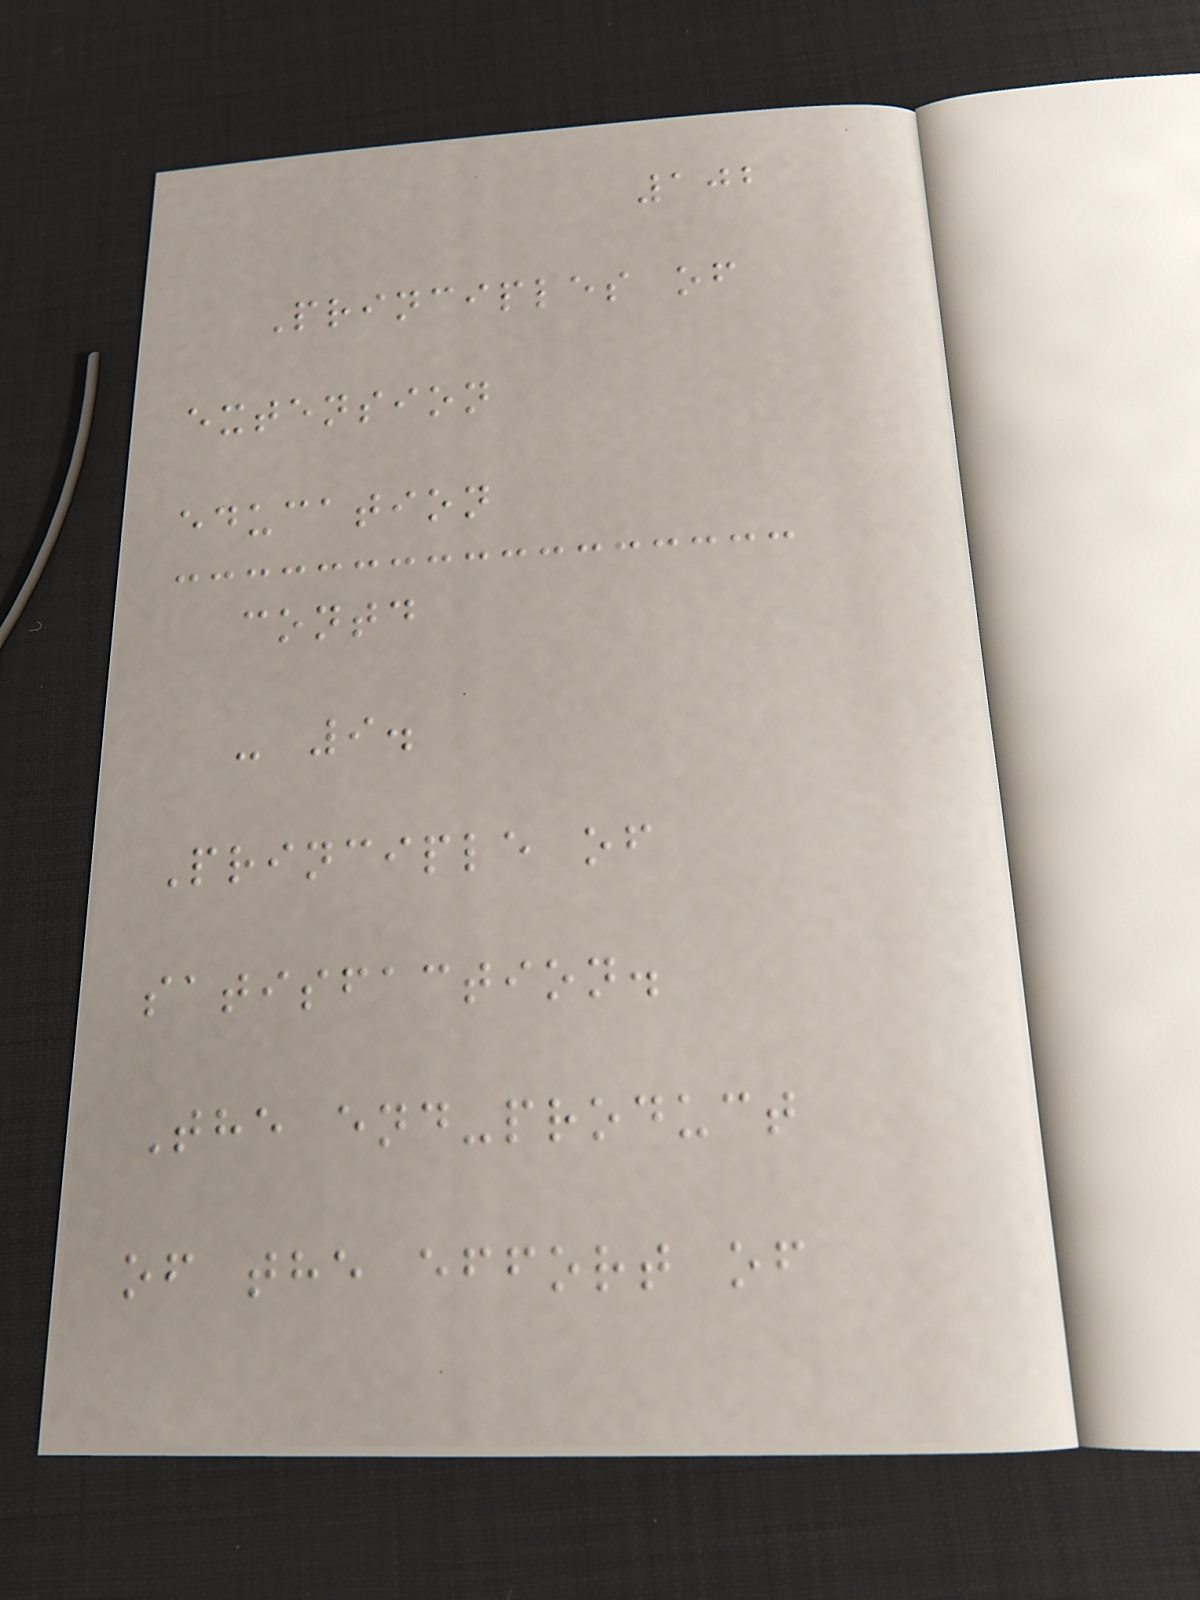102
Principles of
extension
education
contd
- 9.
Principle of
satisfaction.
The end-product
of the effort of
